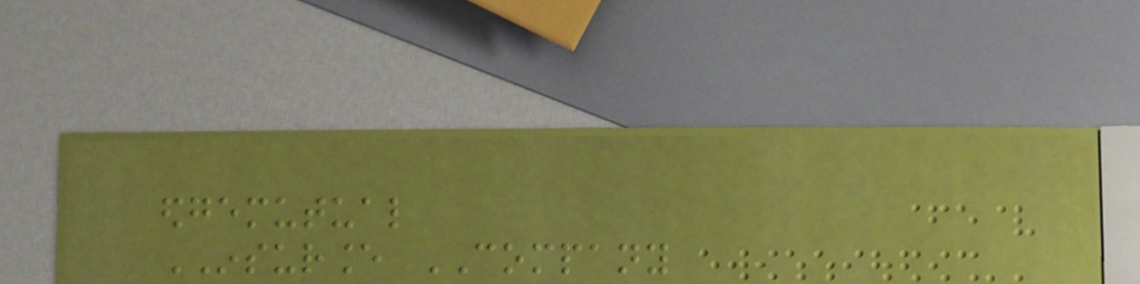edgemutual
INSURANCE COMPANY
